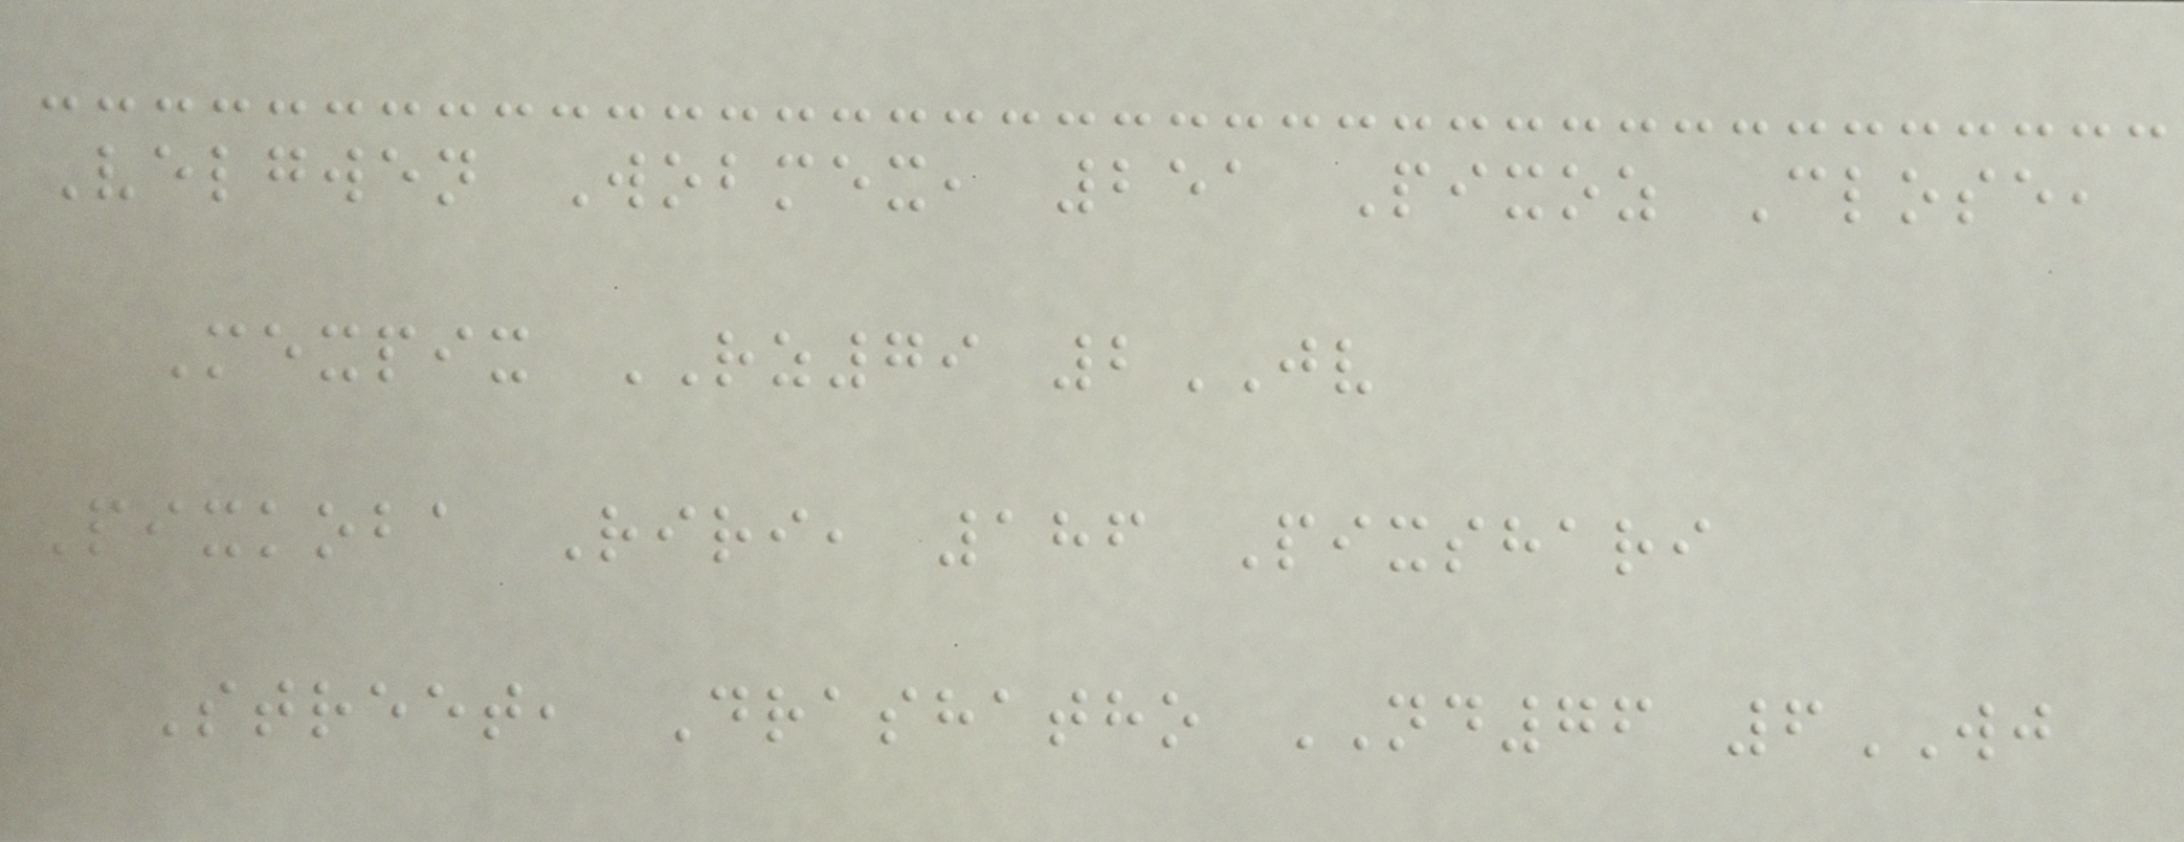Velgwen Wobmex, 251 Pixoz Close,
Mexpix RZ79 2JV
Pixkoba Riri, 186 Pixshari
Street, Drashatho ND76 6WJ
